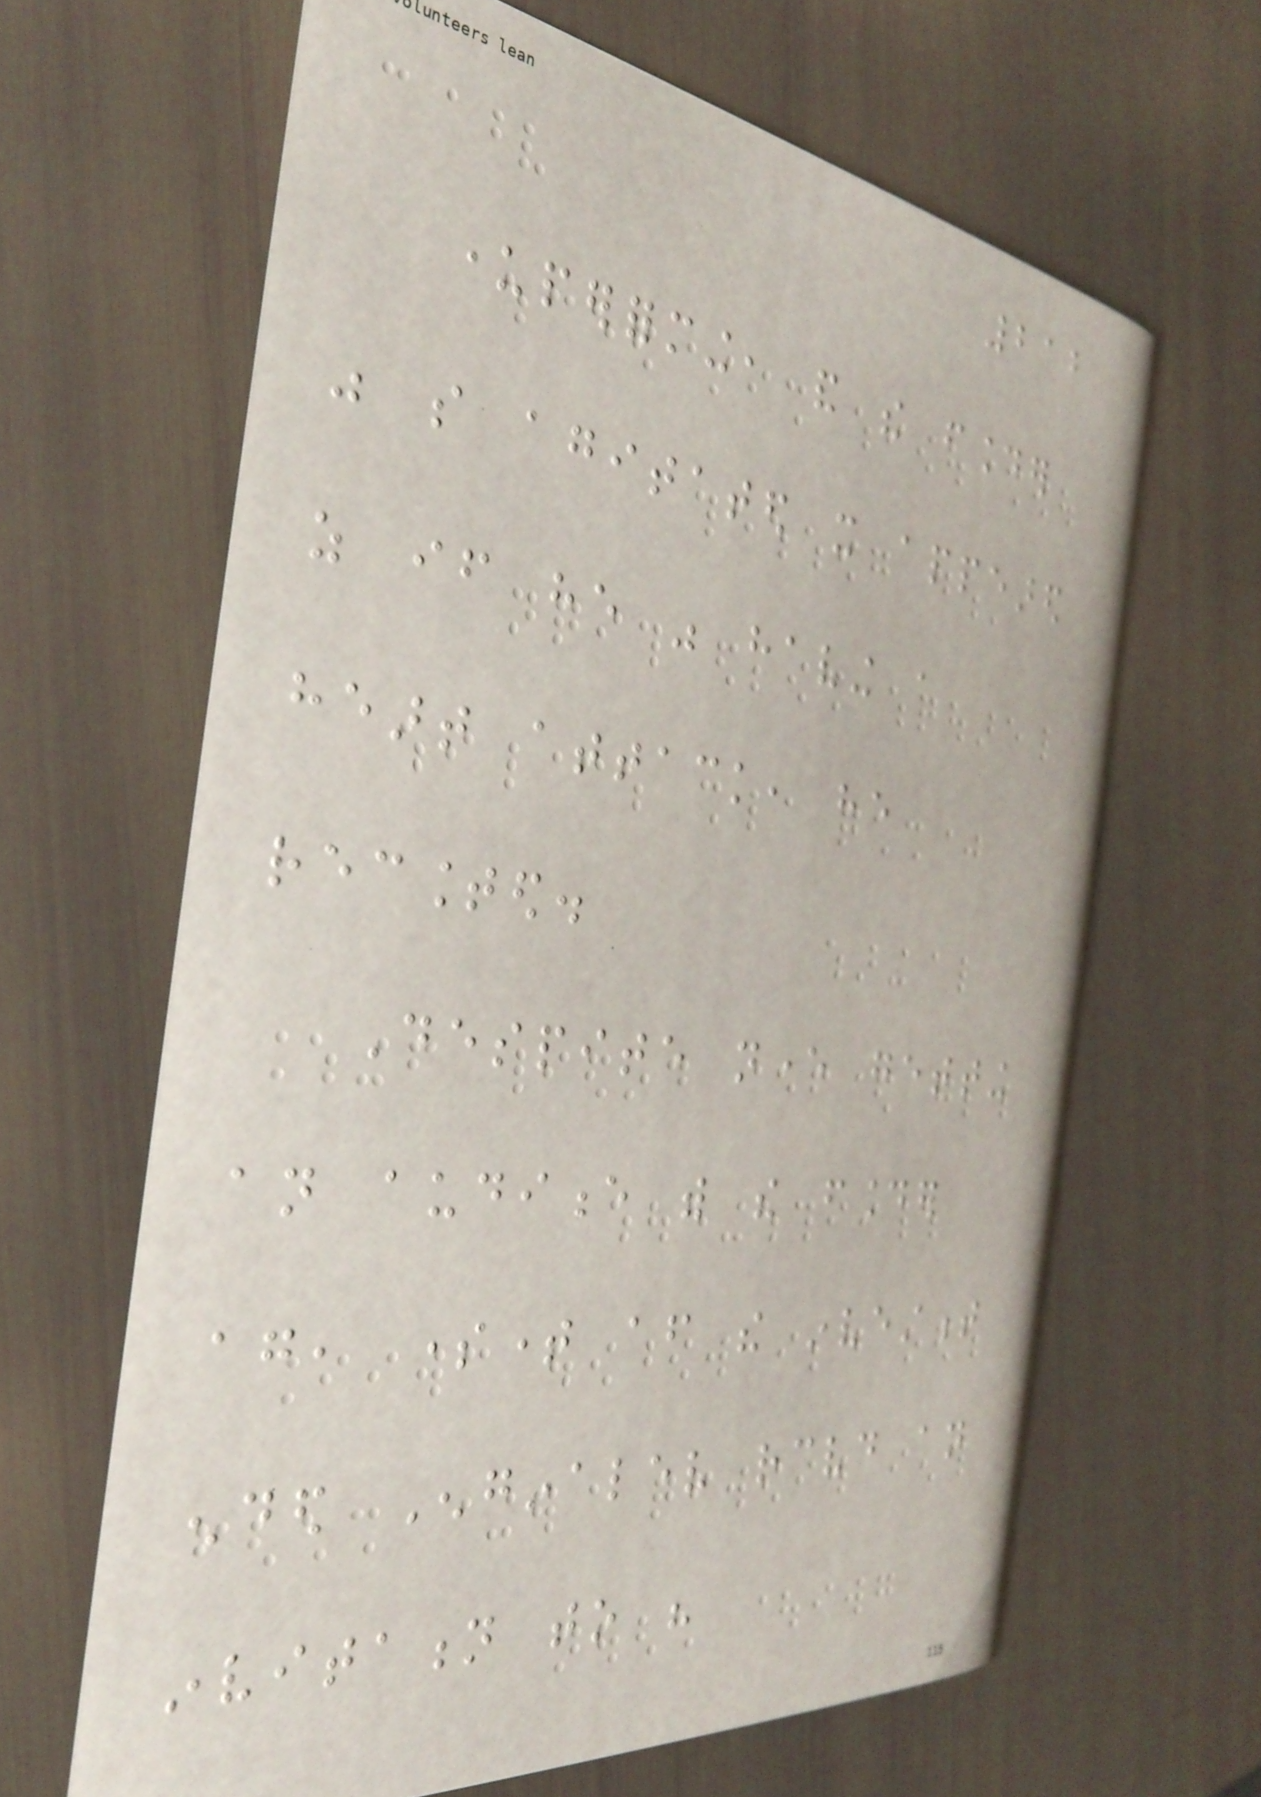212
underperforming, and the founder
was so agitated it appeared
as if he was having a
heart attack, he
recounted.
Despite never getting
an audience with the founder
again, sometime after the investment
ended Enginalev received an
invitation to his
